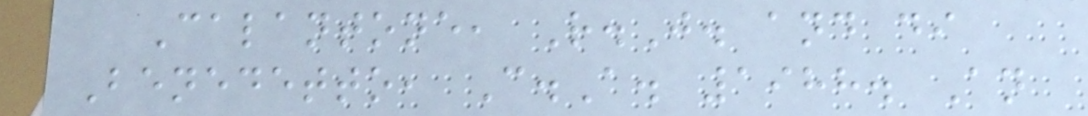Calantone, R.J. and di
Benedetto, C.A. 1988. An
